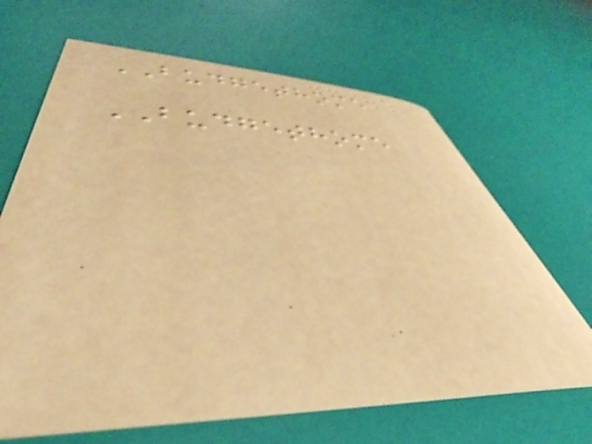BUDGETHOME
BUDGETHOME
